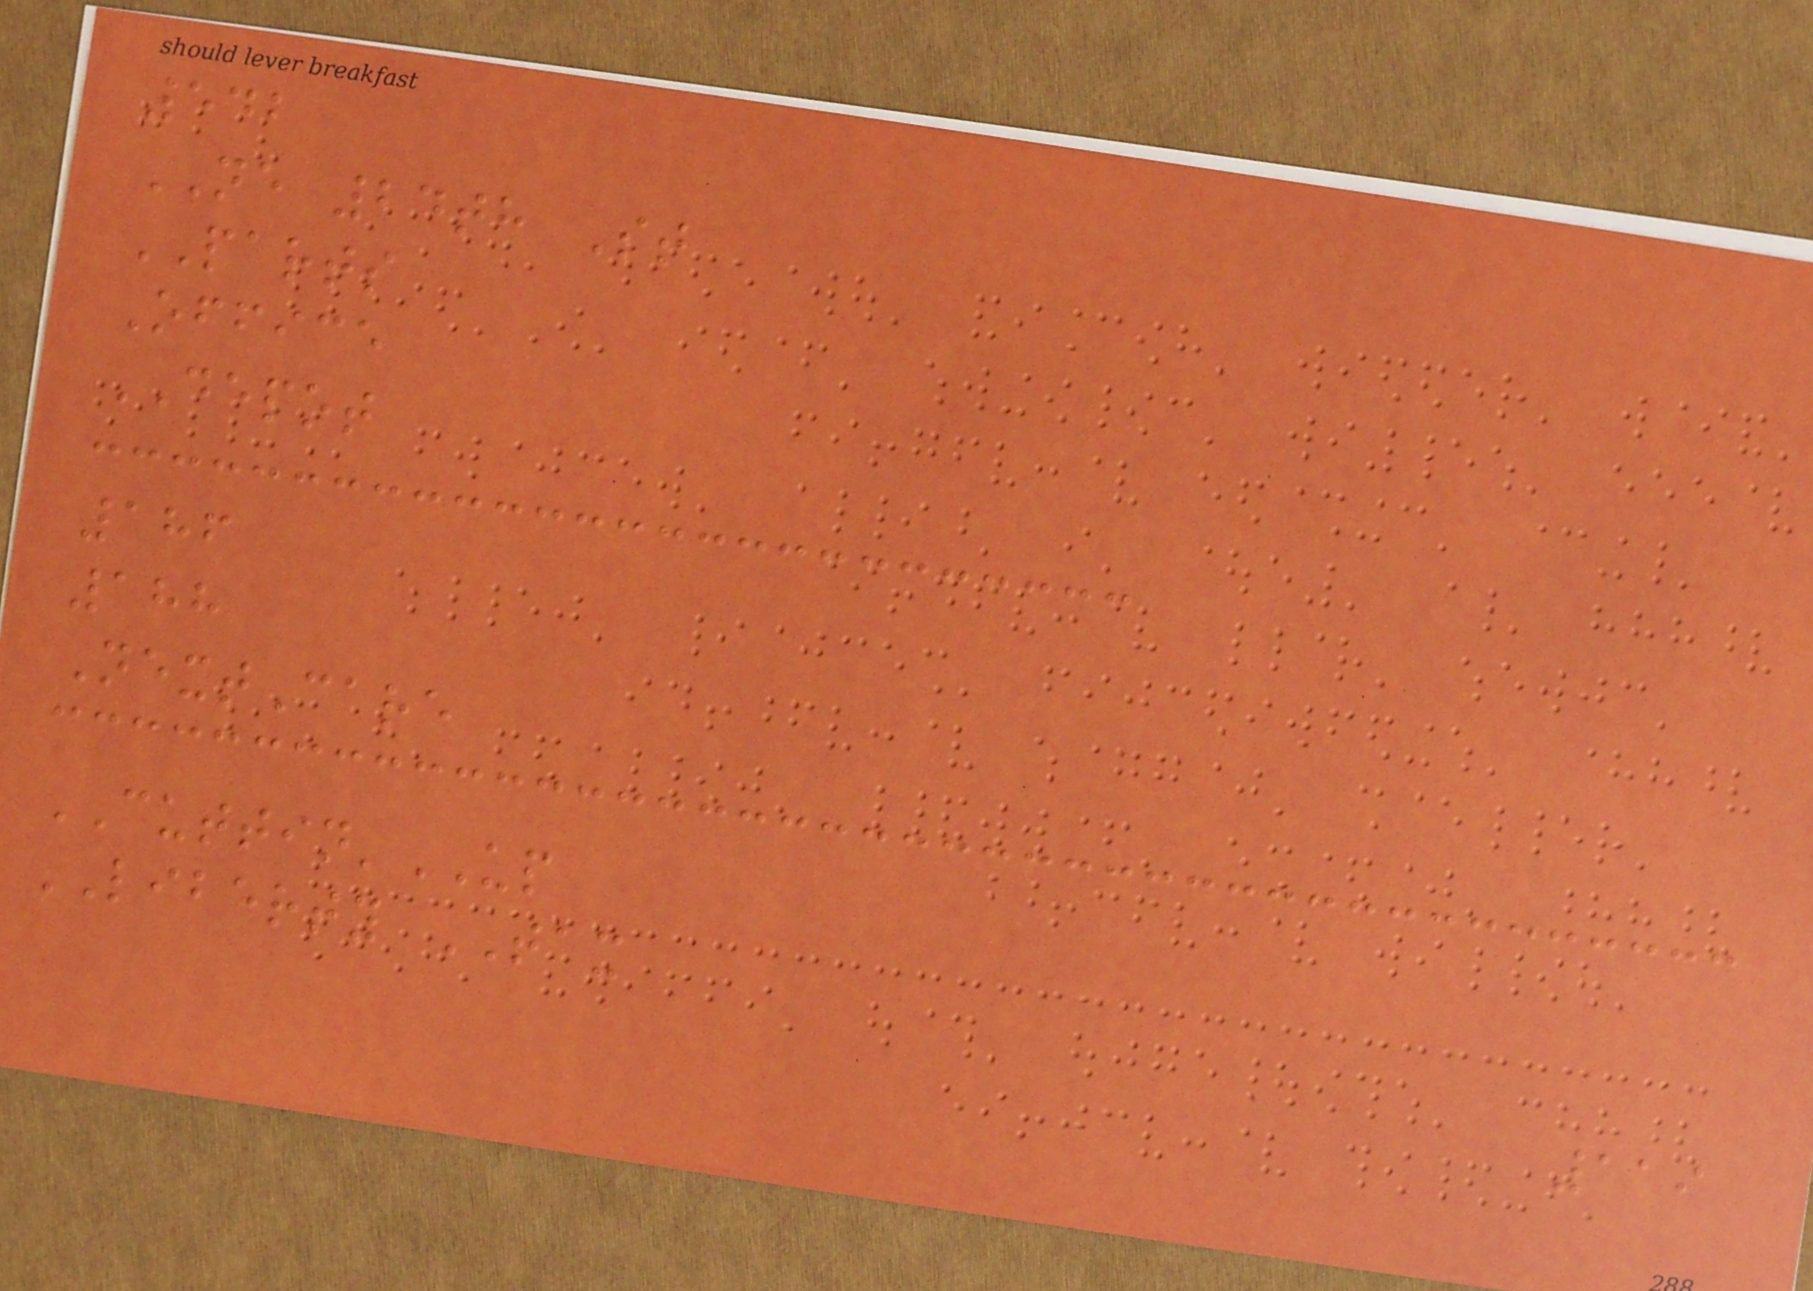542
NE 24th St
PARTS
Office
DEPOT
186
188
NextCare
CUTTIN'UP
LIBERTY TAX
119
